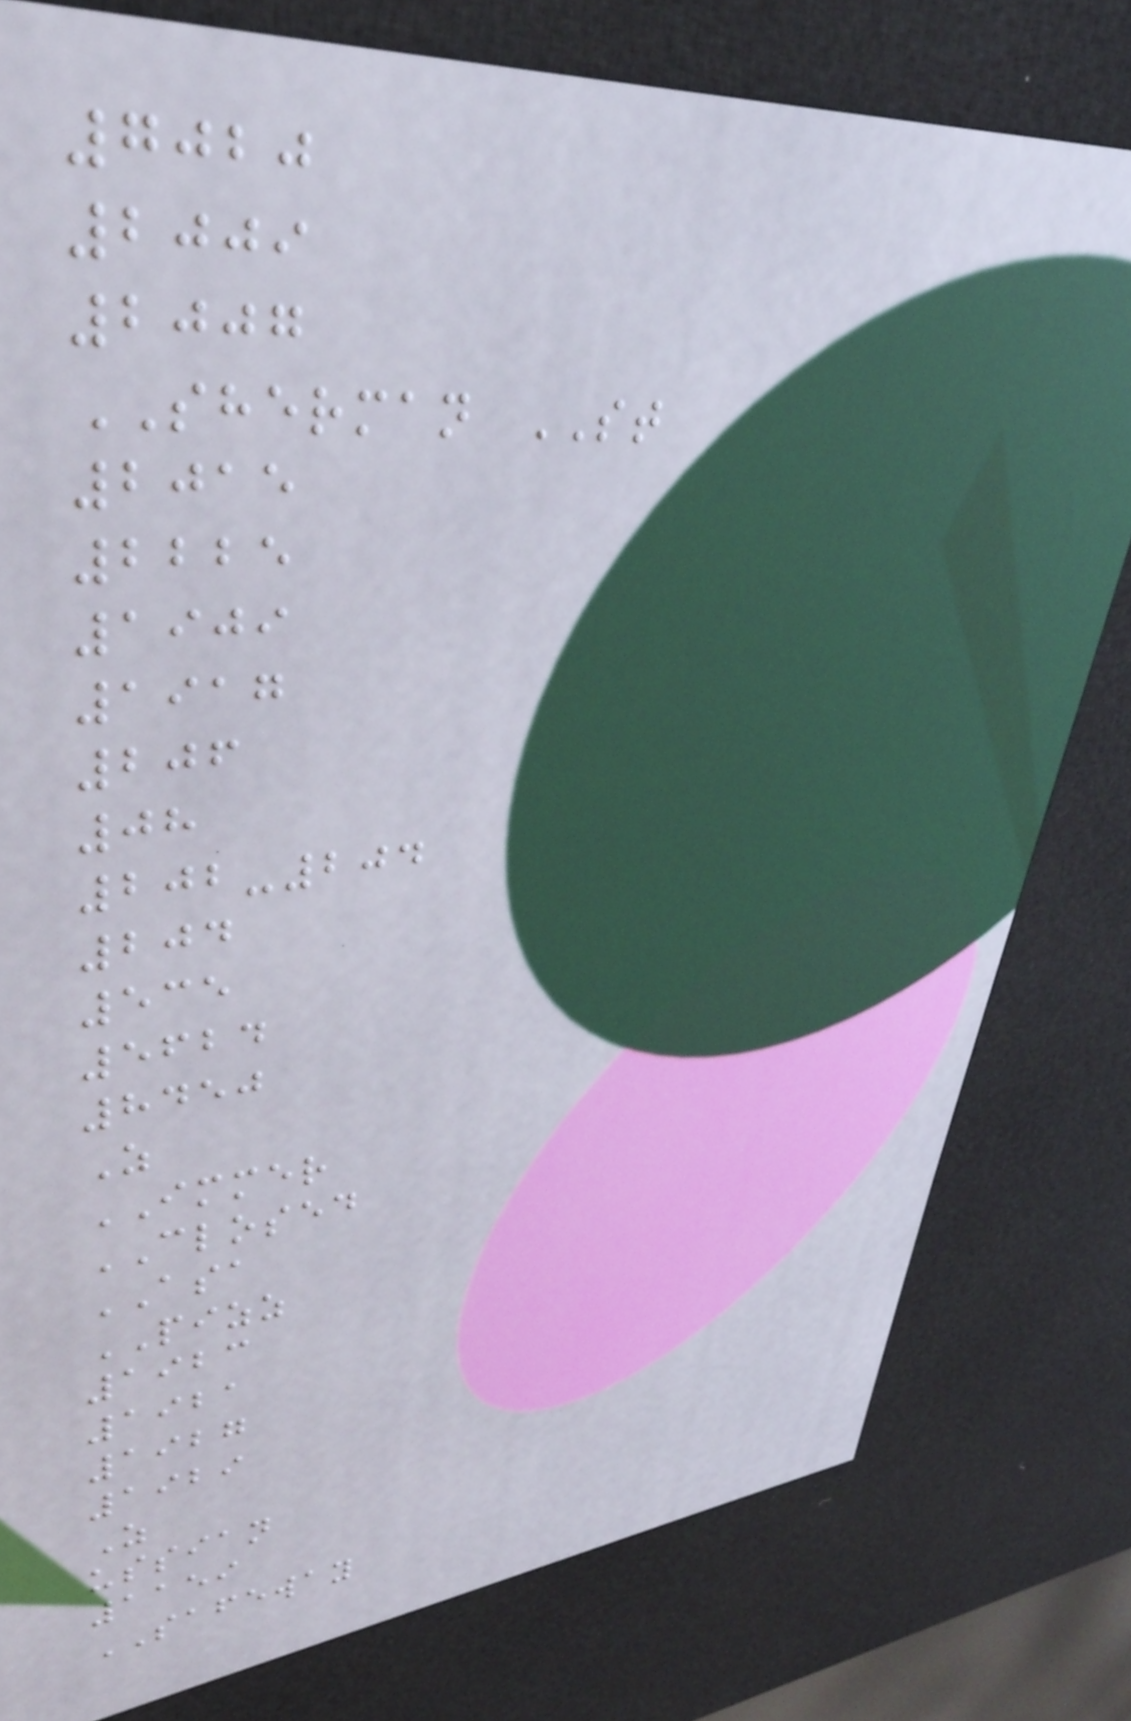7020
2009
2007
SHERMAN ST
2015
2225
1909
1917
206
08
202-204
204
535
5624
8450
Z
IMMER
CLOSED
ASA
PIZZ
1923
1921
1927
1929
Z
ussian
1159
SAFEWAY
